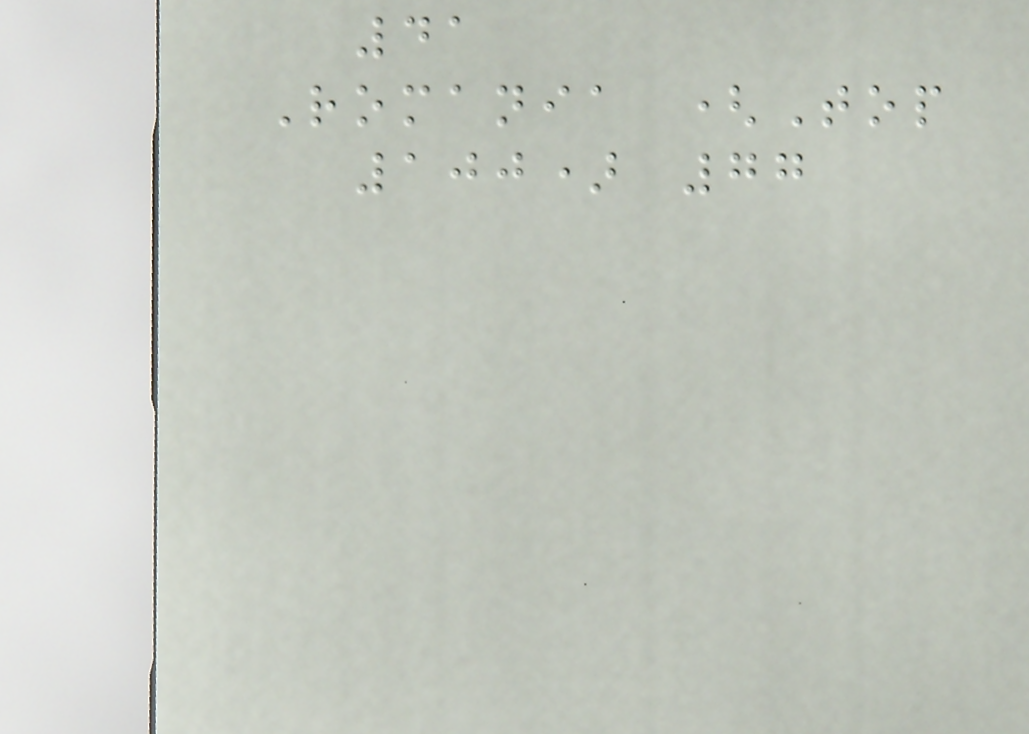41
Romania (Top
100) 77
